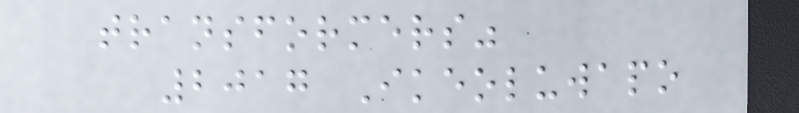transformers"
2017 Ikeoluwapo
